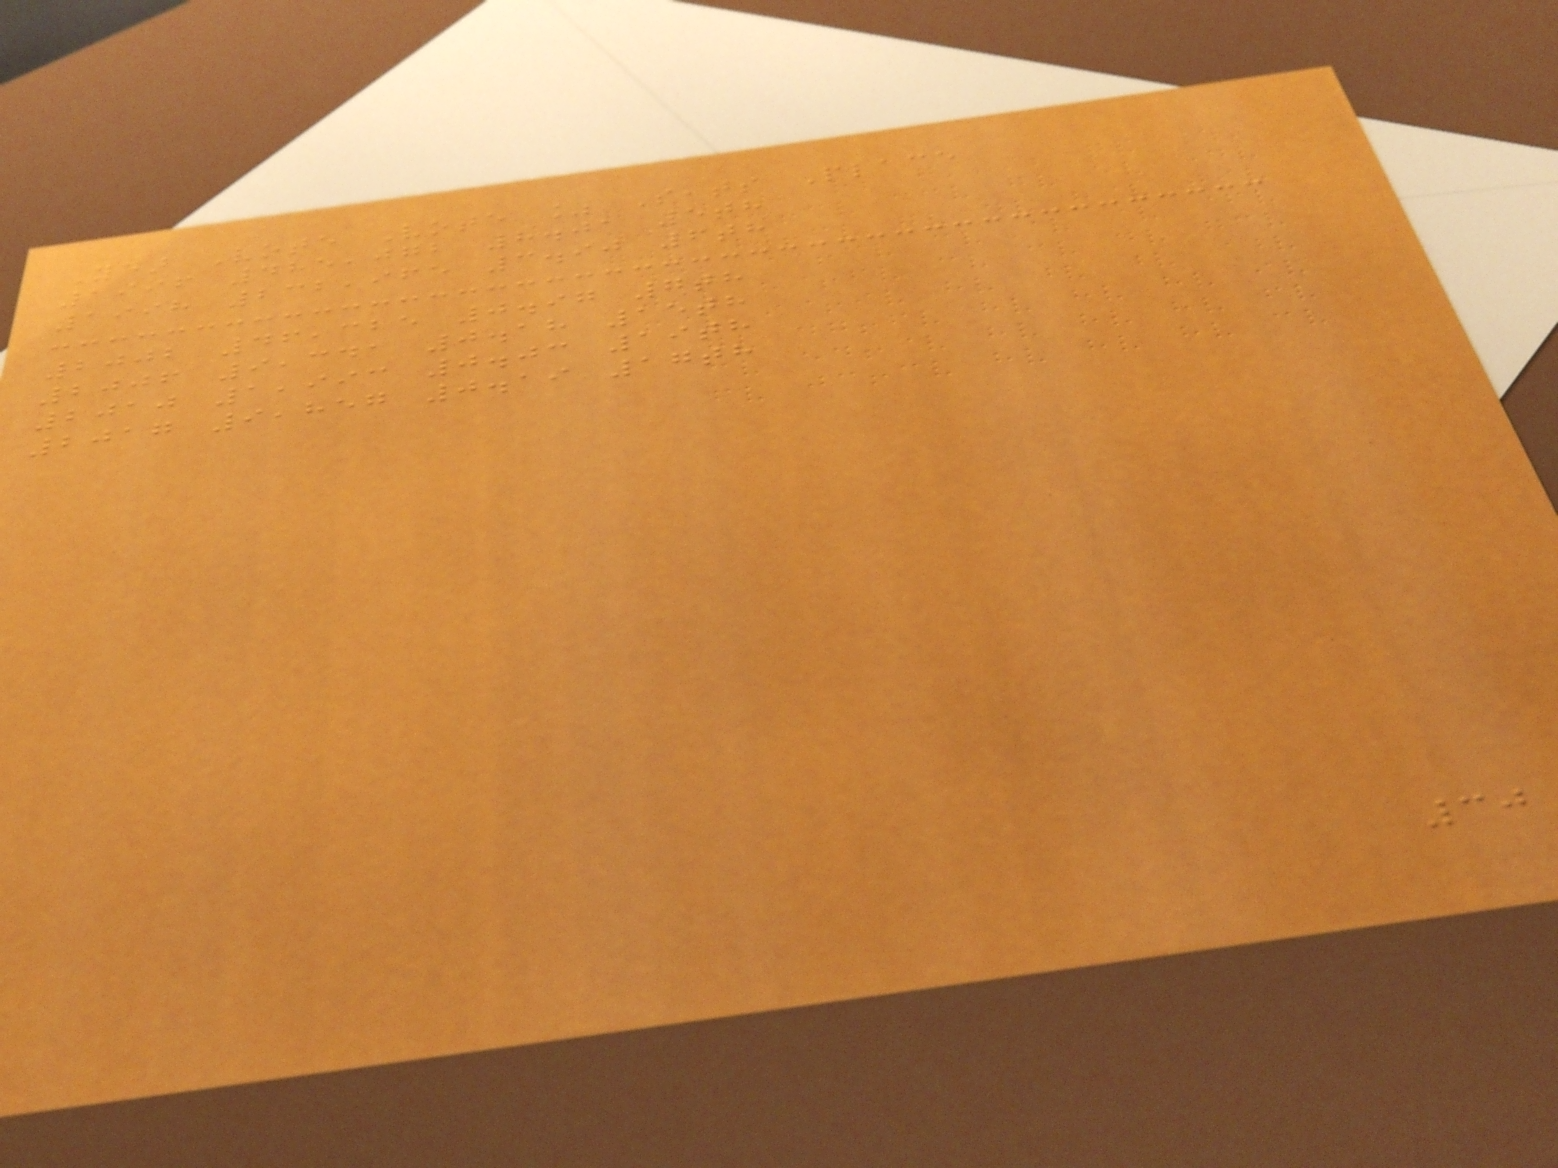Year Vote Vote % Seats Place
1996 485,072 8.01 5th
1998 232,965 3.90 6th
2002 46,325 0.97 7th
2006 9,341 0.18 15th
2010 1,993 0.03 19th
2017 9,857 0.19 17th
30
